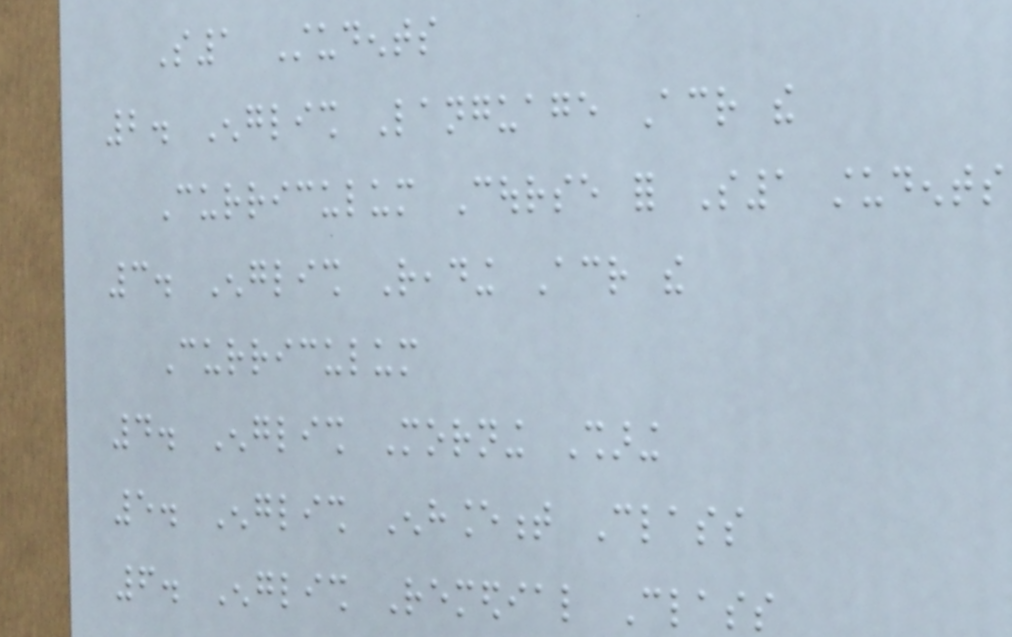S1 Students
2. English Language Across the
Curriculum Course for S1 students
3. English Reading Across the
Curriculum
4. English Morning Sharing
5. English Enhancement Class
6. English Remedial Class
